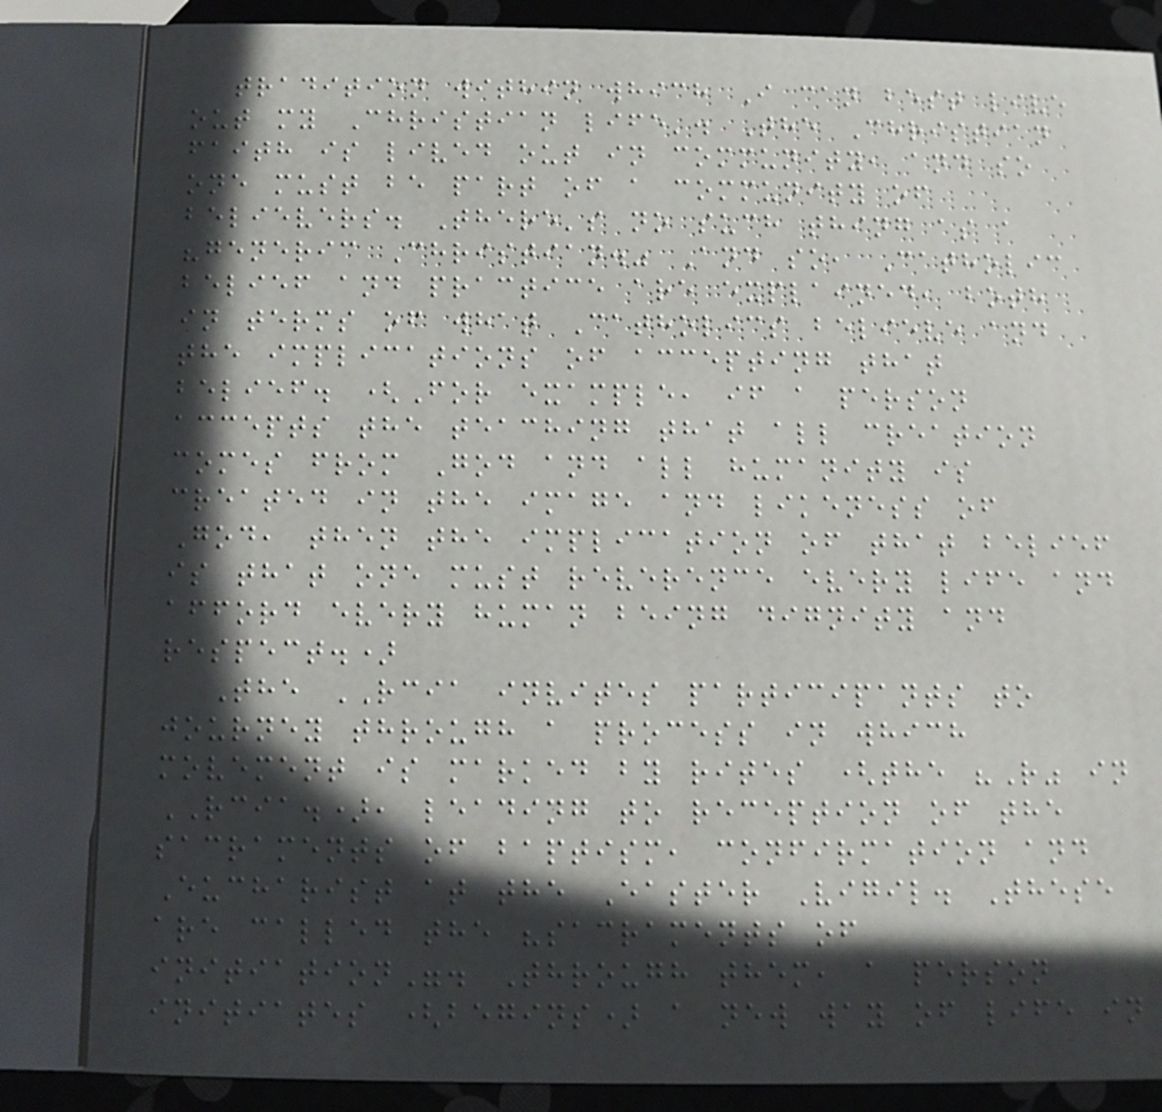tradition within which I can best live
out my Christian life'. The Christian
faith is lived out in community, and so
one must be part of a community of
believers. There's no such thing as a
"generic Christian." And so, Catholic
belief and practice are explained, both
in terms of what Catholics believe and
the implications of accepting that
belief. (For example, if a person
accepts the teaching that all creation
comes from God and all humanity is
created in the image and likeness of
God, then the implication of that belief
is that one must reverence every life and
afford every human being dignity and
respect.)
The RCIA invites participants to
journey through a process in which
movement is marked by rites (the "R" in
RCIA.), leading to reception of the
sacraments of baptism, confirmation and
Eucharist at the Easter Vigil. These
are called the "sacraments of
initiation". Through them, a person
initiates (begins) a new way of life in
